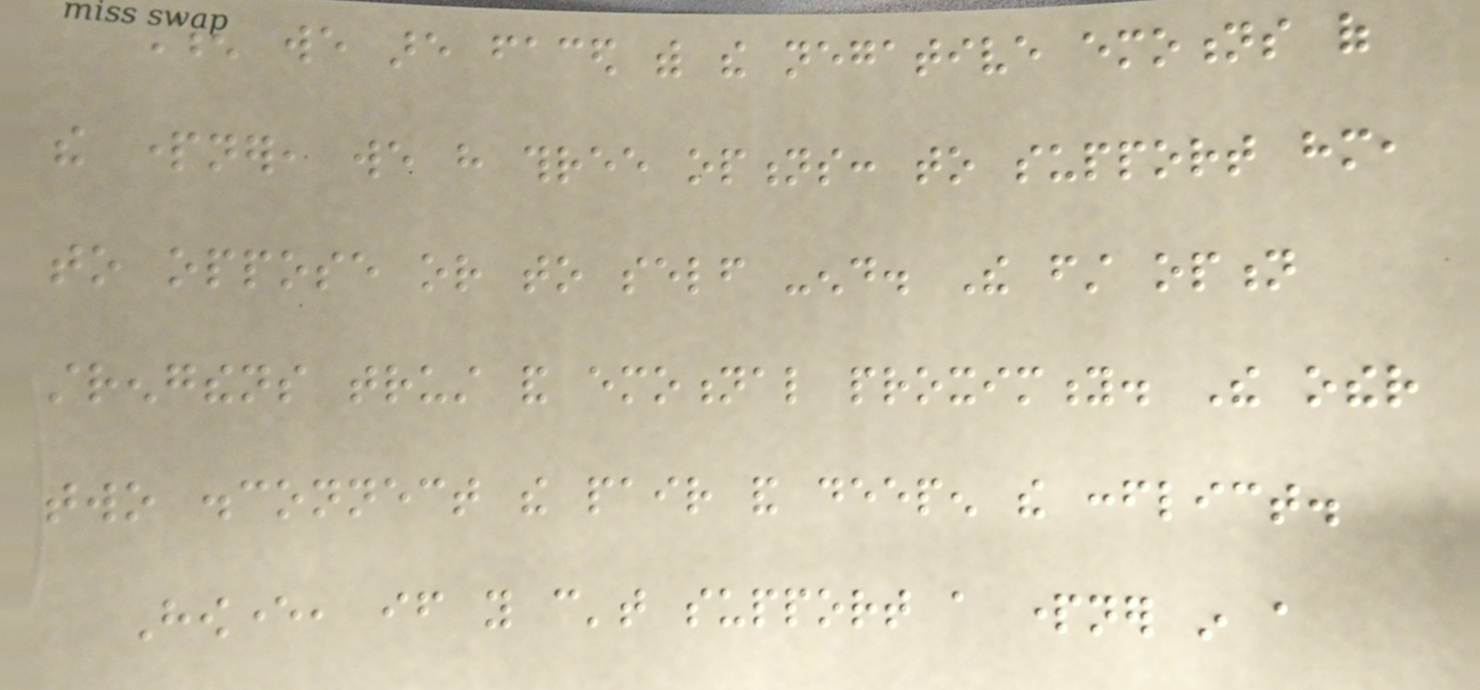When we are faced with the negative emotions of
the partner, we have three options: to support him,
to oppose or to self -end. The first option
strengthens trust and emotional proximity. The other
two disconnect the pair and deepen the conflict.
However, if you can't support a partner in a
